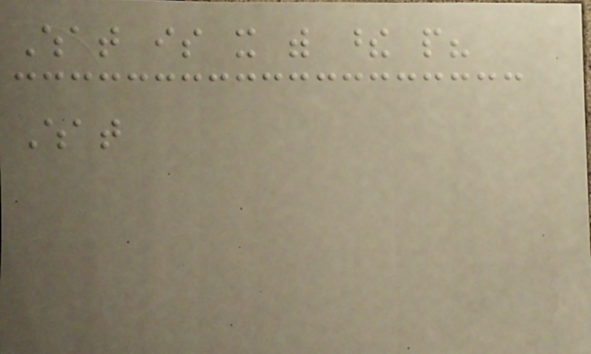What is it with these people?
What
